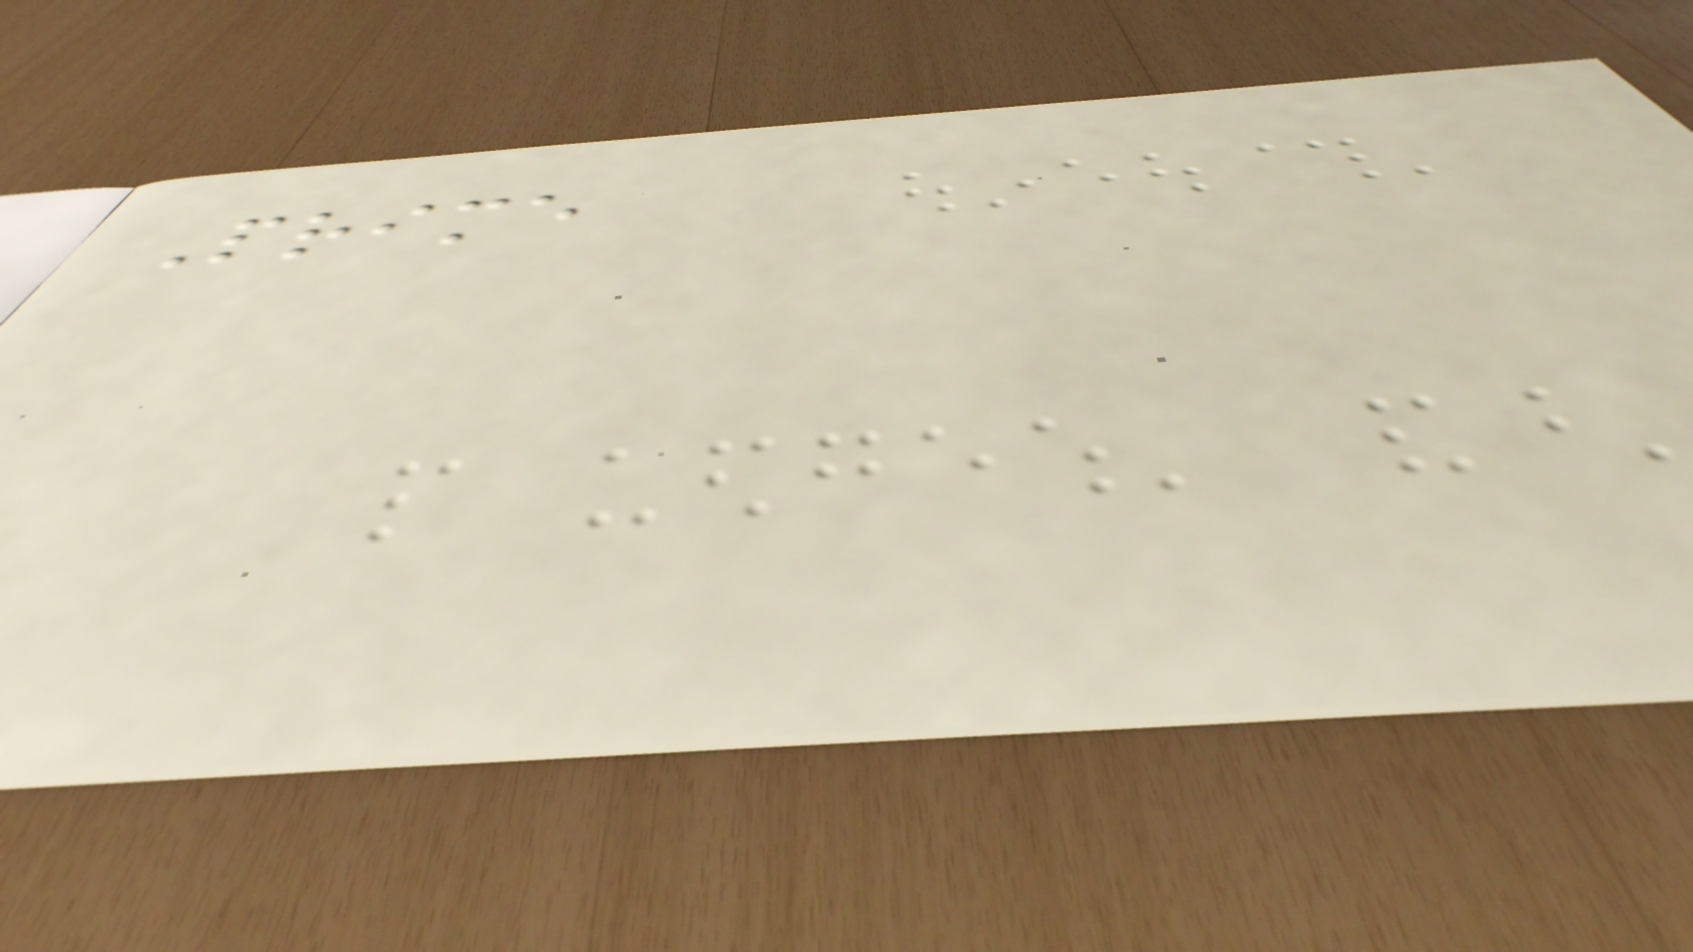Prime
